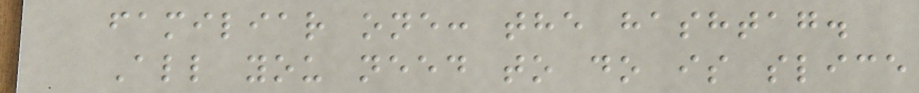familiar one: the hashtag.
All you need to do is slice
